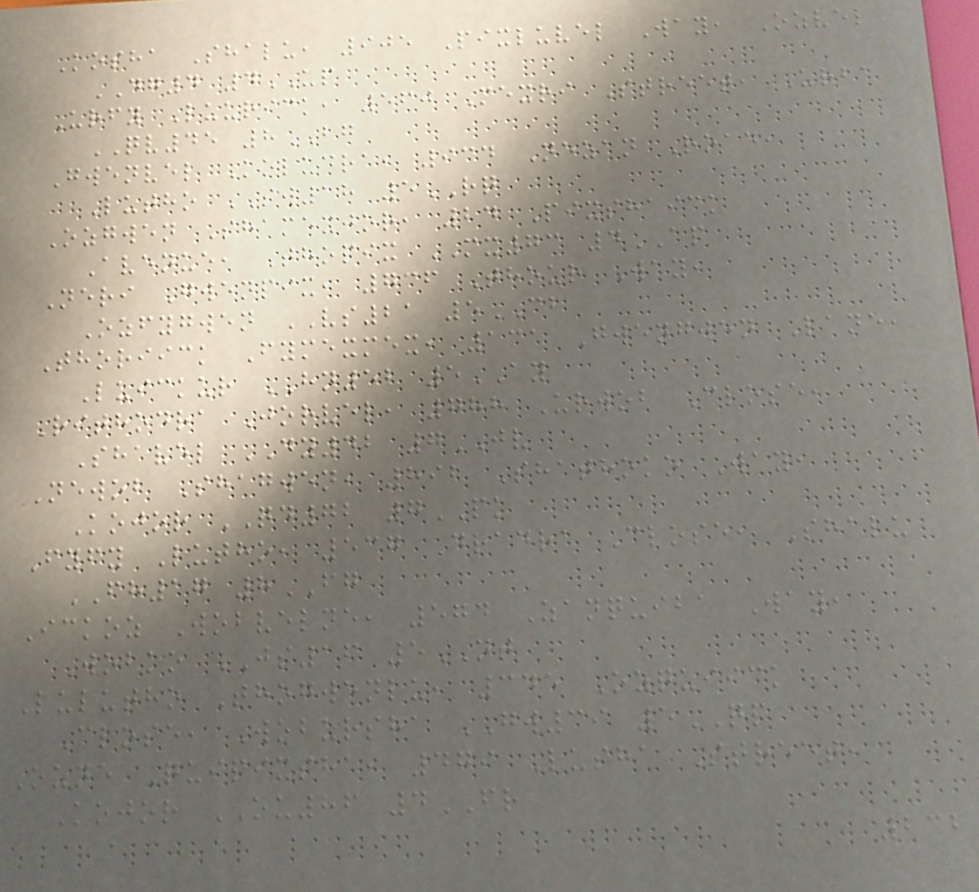Kosha Shalu, 905 Pixluvel Way, Ozvel
DG4 4UP
Urfy Luurick, 560 Mexri Street, Urba
QV45 8BG
Gwenvel Koludra, 934 Nezan Road,
Lutho SW18 5RQ
Ozgwen Shamexjor, 24 Pixshaick
Avenue, Thopix MX73 4AP
Neri Gwenpix, 736 Thour Way,
Ozfygwen VS21 5CB
Thoriick Fymexmex, 131 Gwengwen Lane,
Luickur HN52 5AY
Rithodra Jorvel, 788 Urwob Close,
Shavel DY42 7JV
Newob Shagwen, 892 Shathoko Way,
Kojor QD72 7PK
Fyfy Lutho, 537 Dradra Close, Shalu
FH17 8FG
Ickoz Wobvelne, 574 Zanquiba Way,
Wobko JS16 5NT
Lulutho Thogwenlu, 345 Ozquiick
Close, Wobursha GW39 5QP
Ozne Quipixsha, 479 Lusha Street,
Kojor OU86 4FR
232
